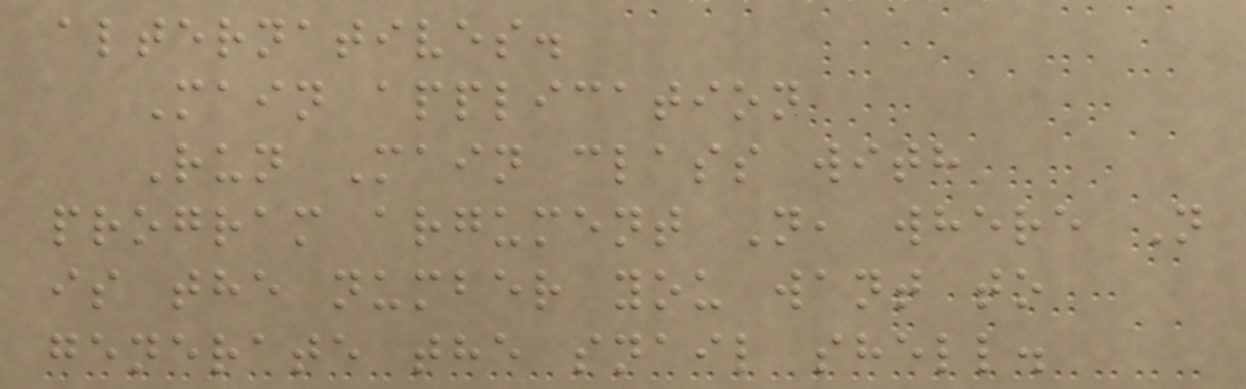alternatives.
Main application
Run Main class with
program argument N, where N
is the number you want to
generate the snail shell.
